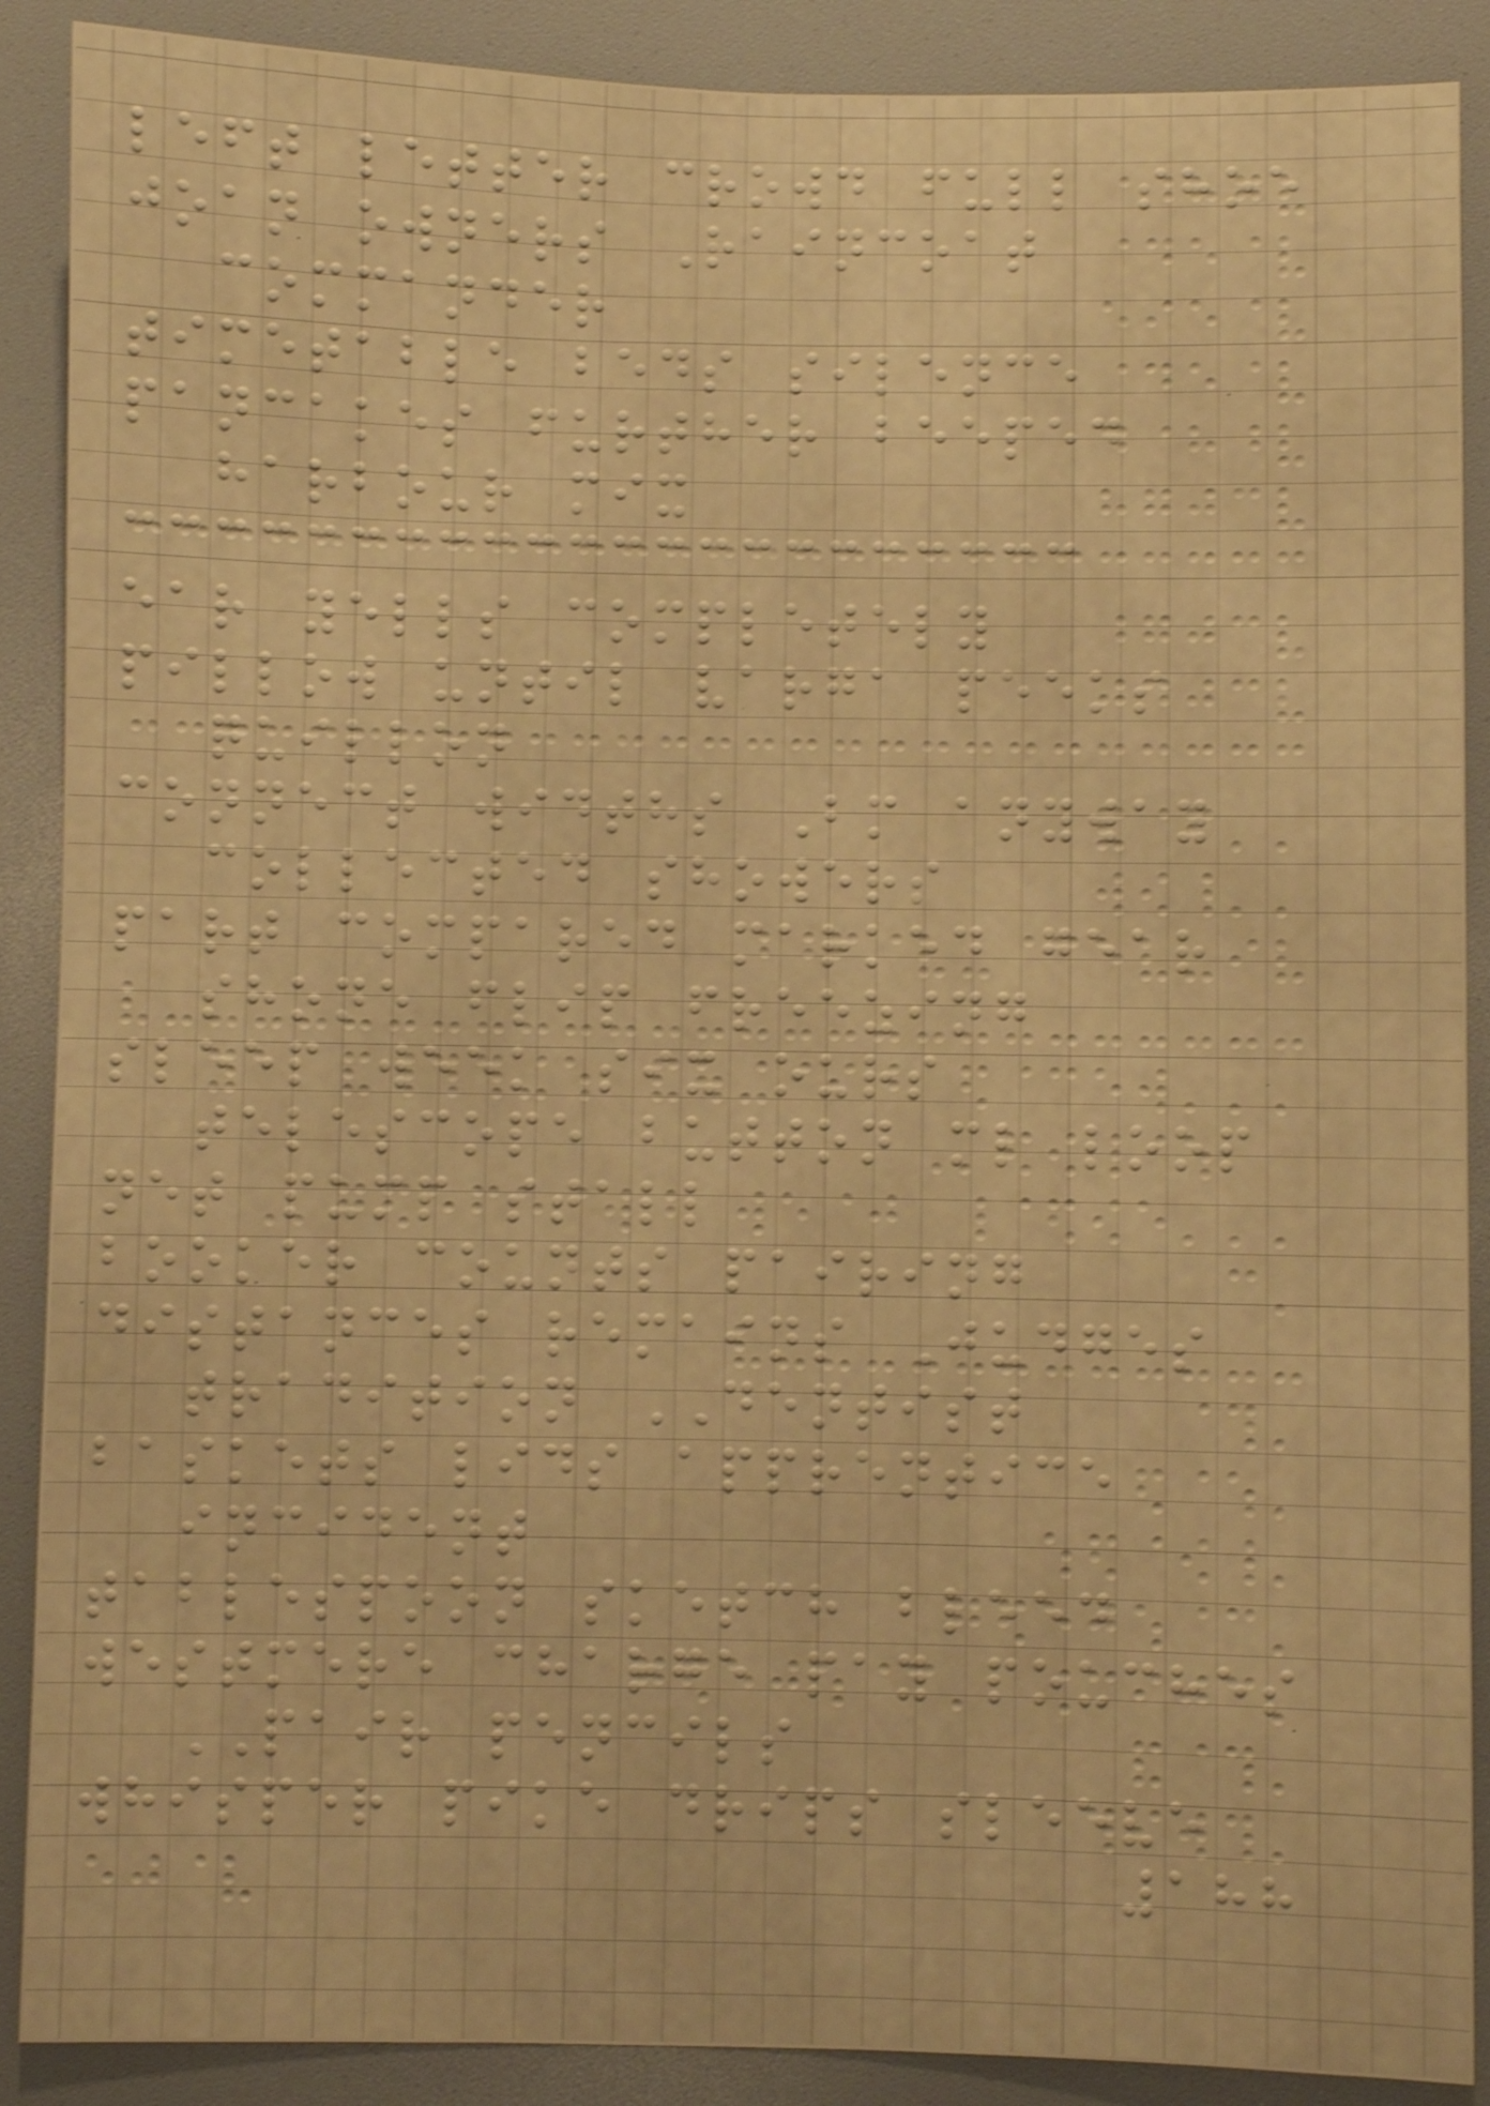left letter crowd full shoe
joan owners Raincoat
commander
timetable beds silence
pancakes further beeped
harbour mix
ear yells completely
pillow until varga peeks
quillon
connect widths Bm anyway
collected showers
part compared marked gear
shone flip freezing
sleep week six ours
telescope button ml loop
net pump stall
booker counts pairing
distances remains Judges
tradition DENTIST
baskets lids apprentice
incident
tablespoon sketch bleed
westmere charge pay pouches
PAIR pencils
whisper pike drips sleeve
188
